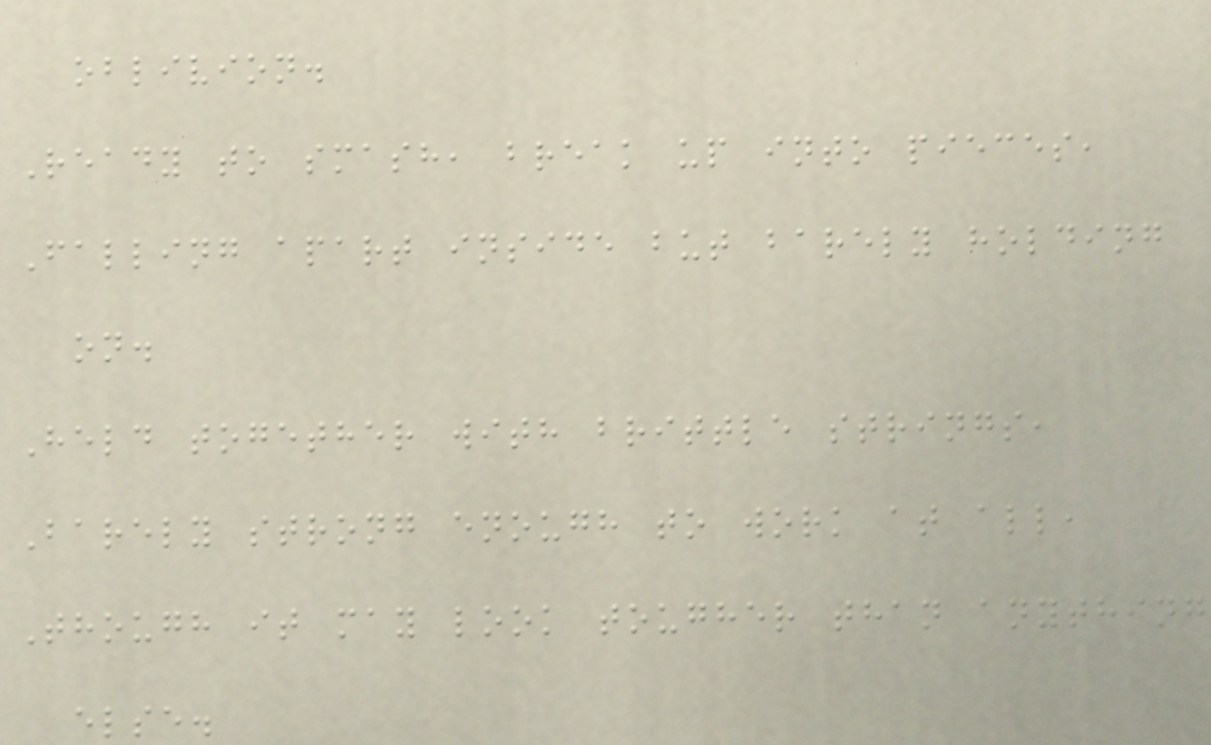oblivion.
Ready to smash, break up into pieces,
Falling apart inside but barely holding
on.
Held together with brittle strings,
Barely strong enough to work at all,
Though it may look tougher than anything
else.
